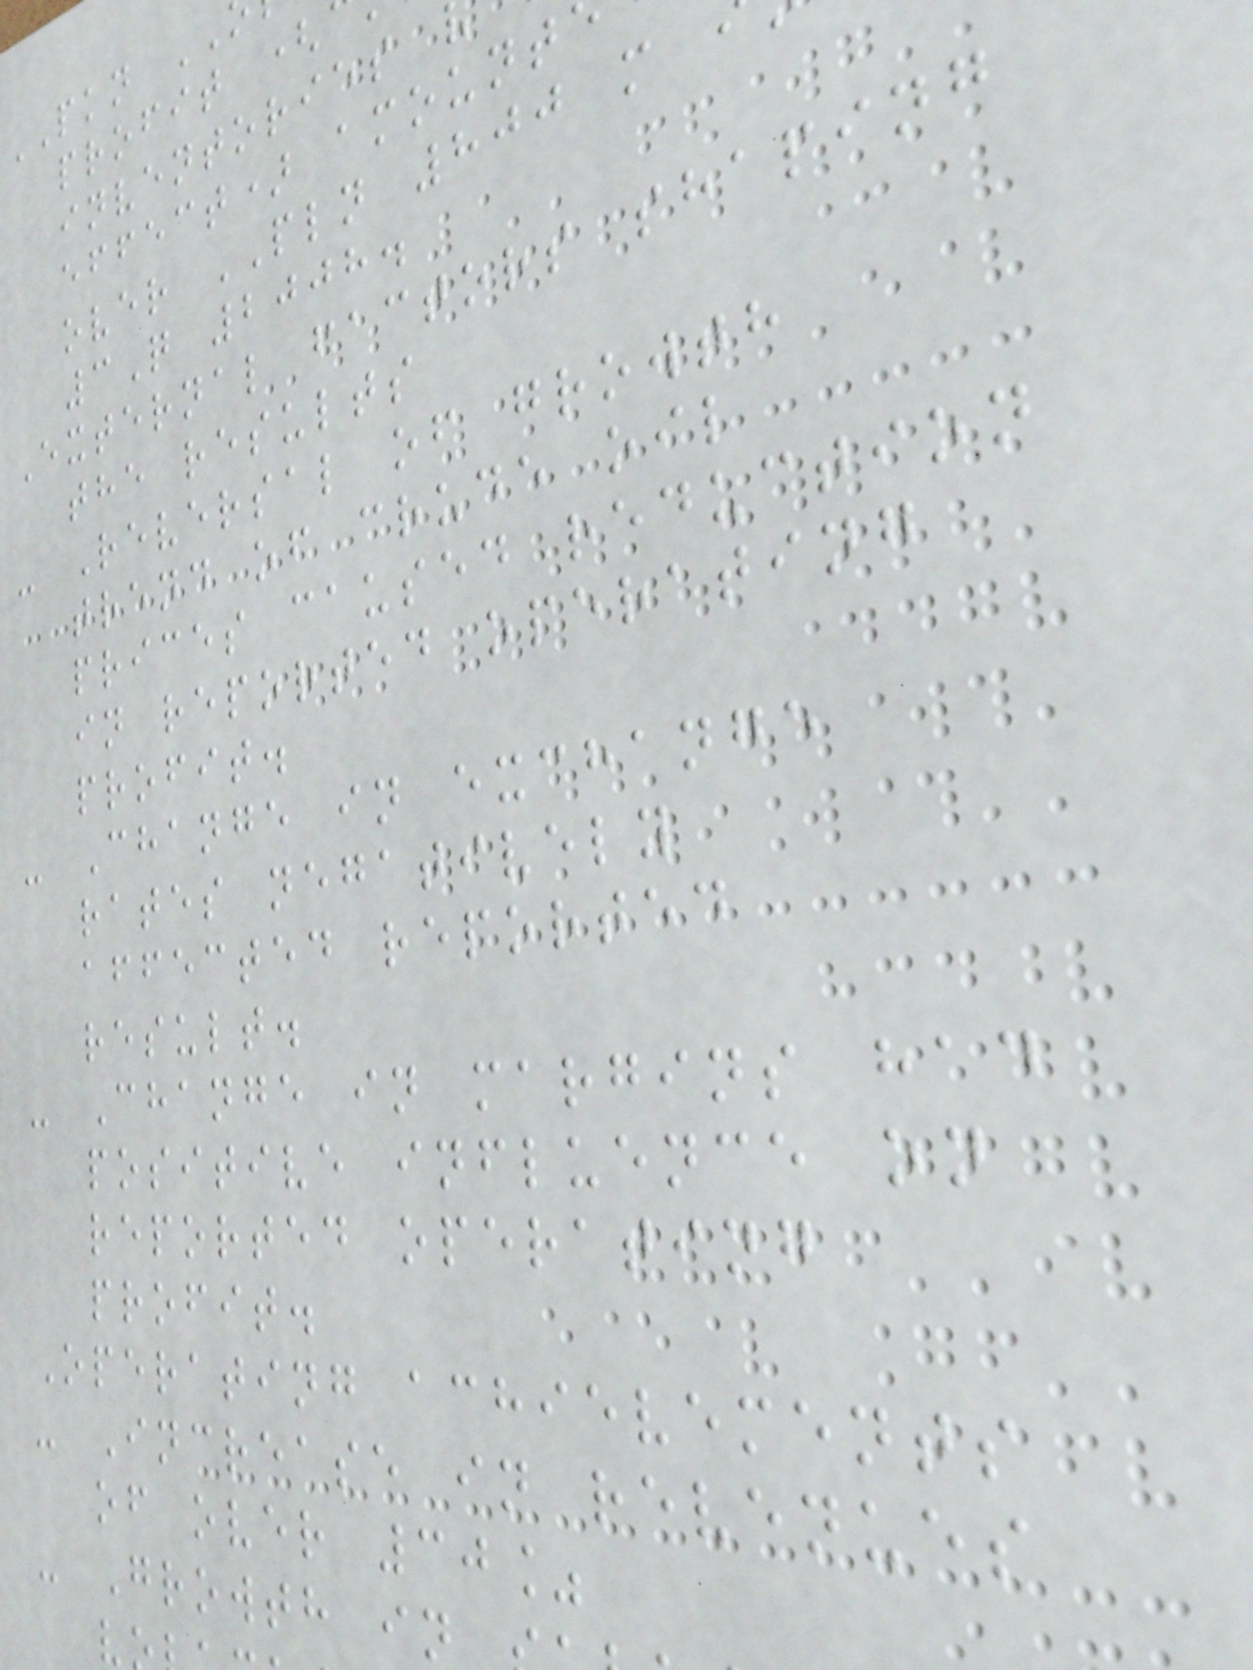profit (
inventories
effect) amount
over PLN 800 m
3Q 2008.
External factors shaping
the results
- Reversal of growth
trend of crude oil
prices caused reduction
in reported operating
profit.
- Change in exchange
rates negatively
affected reported
result.
- Change in margins had
positive influence on
reported operating
profit.
Operating achievements
- Increase in revenues
of over 30%
- Growth in
